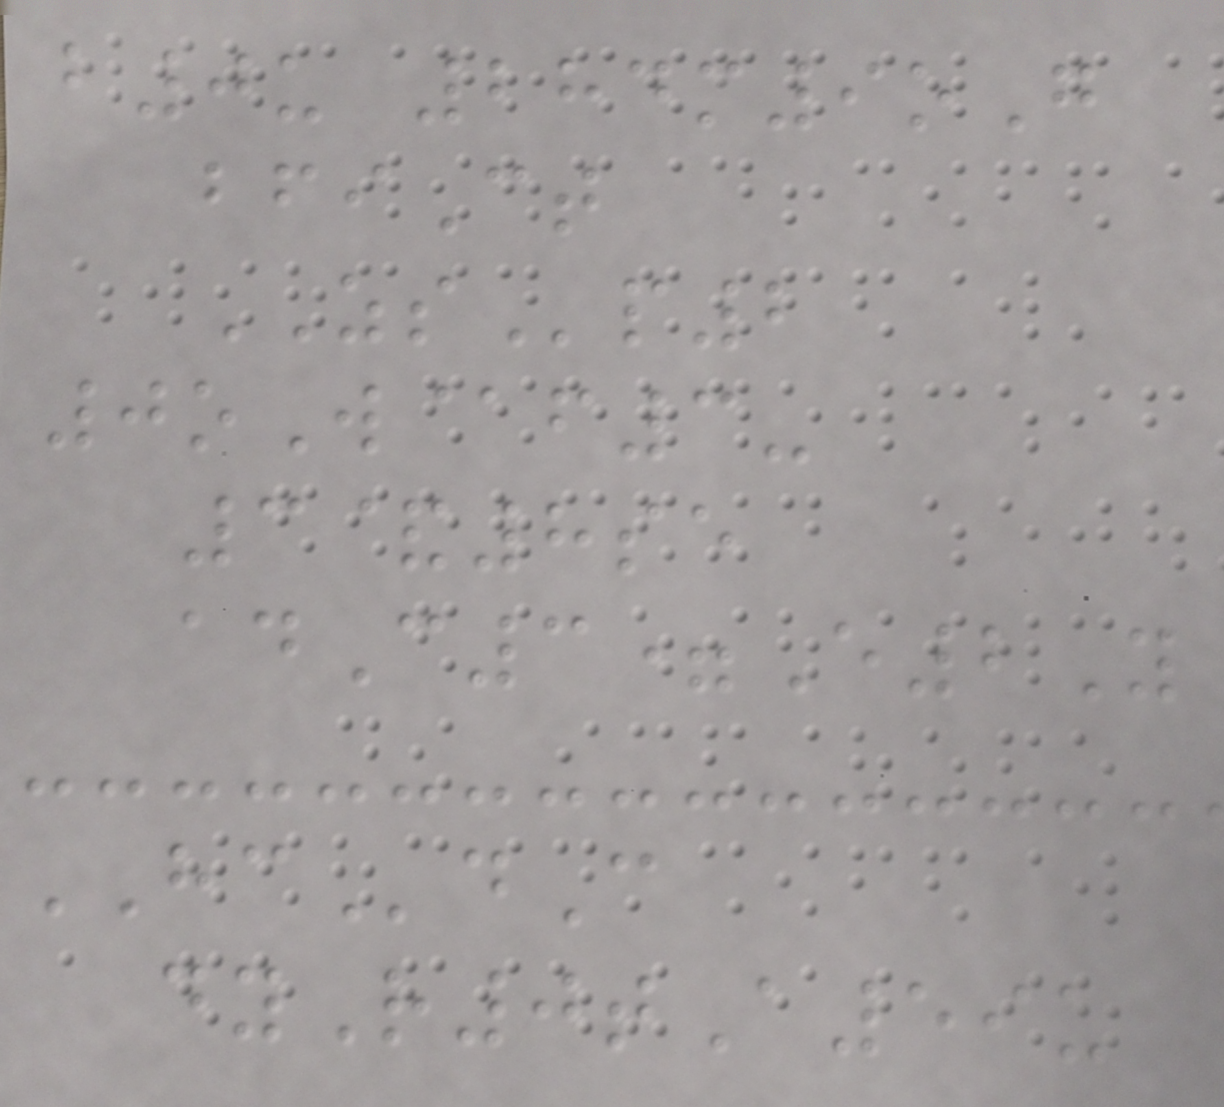b0u 284m9oG
bfiCt
ZSp2
0oW@f3-
3&8se
adC3=E2Y
HCdC
dyR0tA59u
